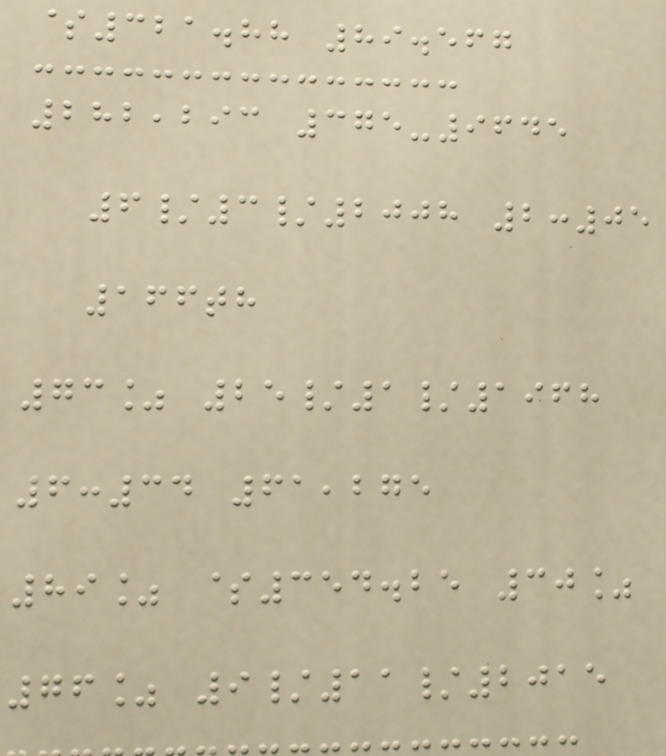$321.88 89.567
282,293 375-9645
6/3/2008 2:05
166th
73% 25/1/1968
6:34 61,275
89% $354.25 30%
76% 9/11/2015
